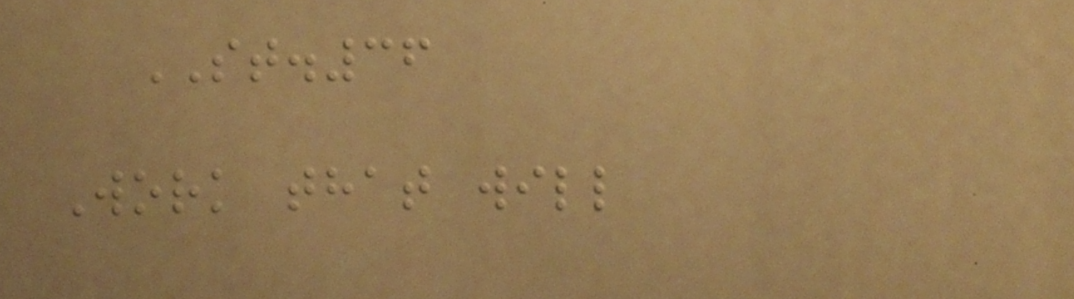ST.36
Work that will
